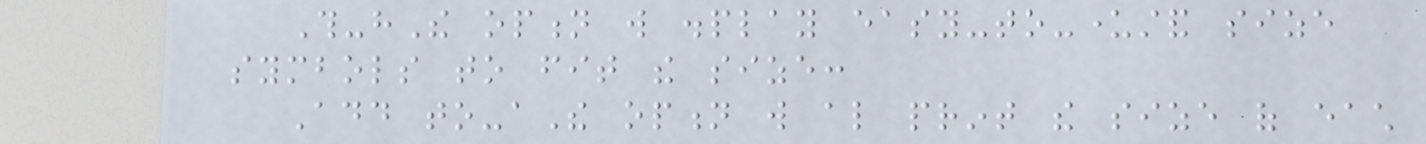This-hThe option will display easy-to-understand size
symbols to fit the size:
Add to-aThe option will also print the size of each
